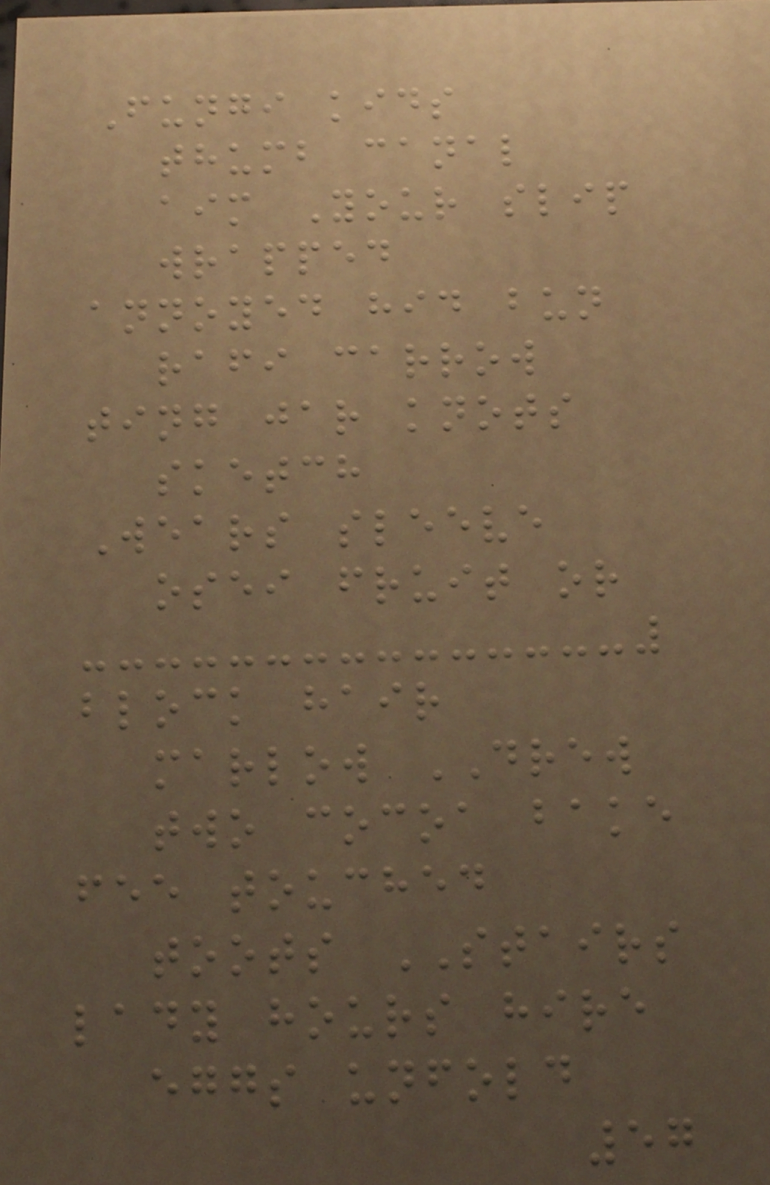Fungi kids
thumb canal
aim Your slip
wrapped
annoyed hid bun
rafi carrow
ting jar knots
sketch
Wears sleeve
osei fruit or
block hair
marlow DREW
two cocoa bake
fee touched
toots STAIRS
lady hours hire
eggs unfold
57
